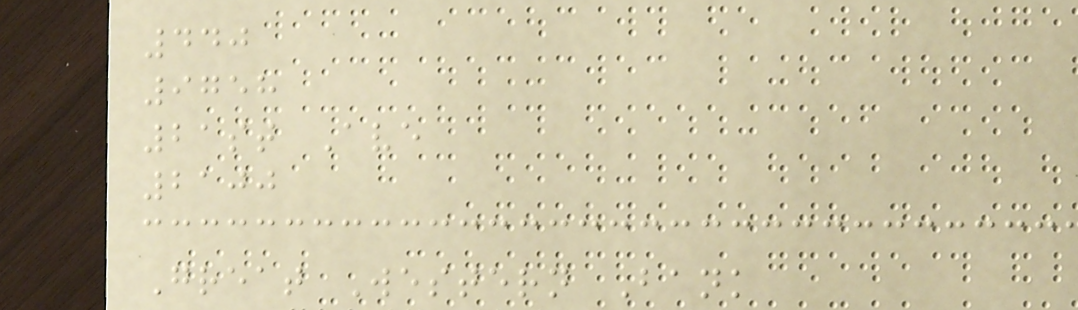440
9758
21st Ave
2100
Great Western Bank
